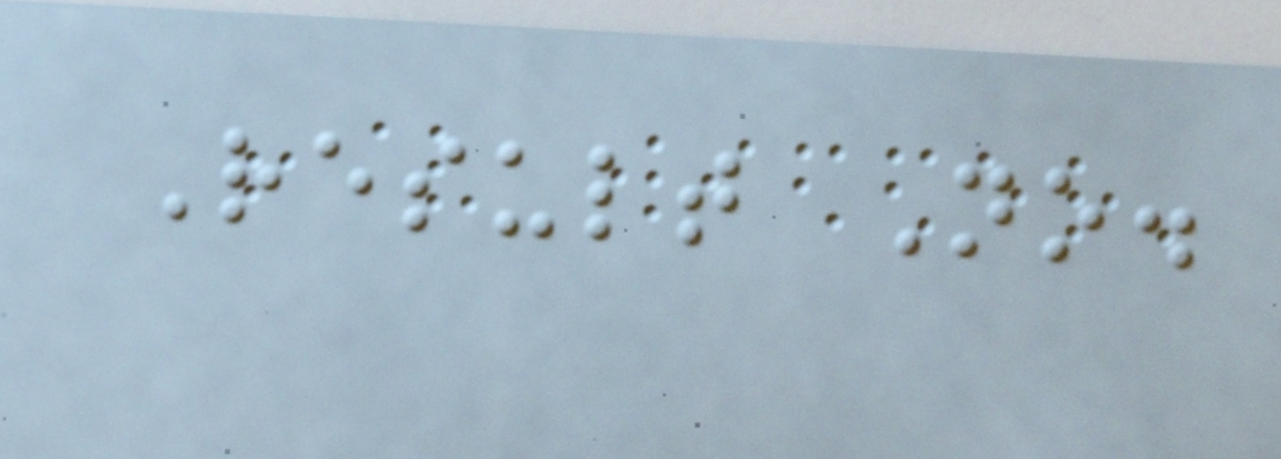Result No.
